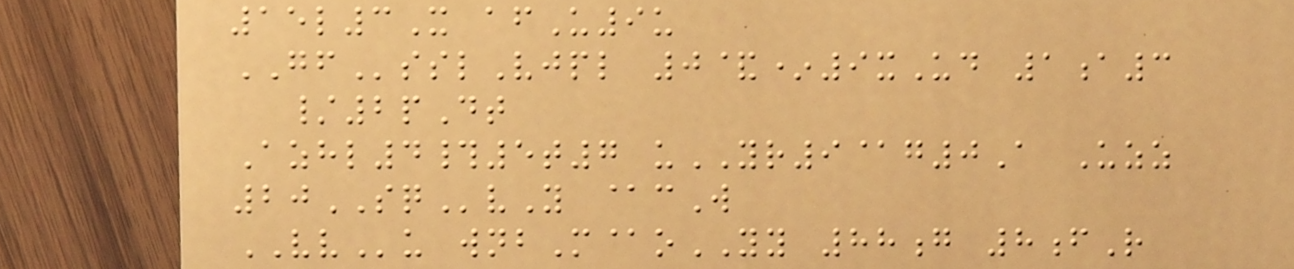15l3X afU9u
GFsslVjpl 0&*9xUd 1a3
/2pDt
Azhl4#5t7 uYR9@g0A Uzz
20SQvY @cW
VVu wnbM@oYY 88g 8fR
